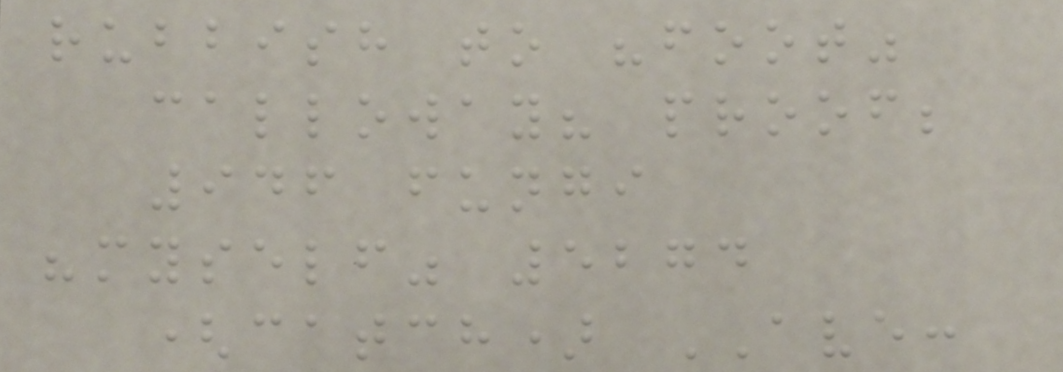rubbish to "foot"
calloway? proof;
946 fungi
"myself" 5274
(catch) AVE:
